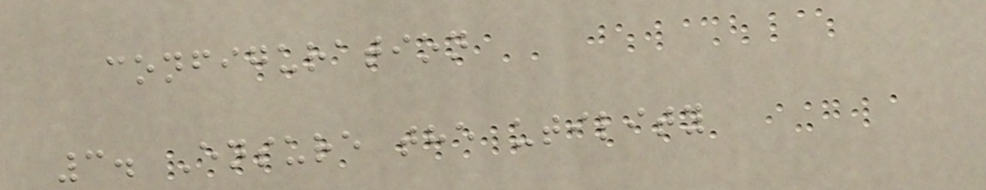configuration
3. Ensure the utility
